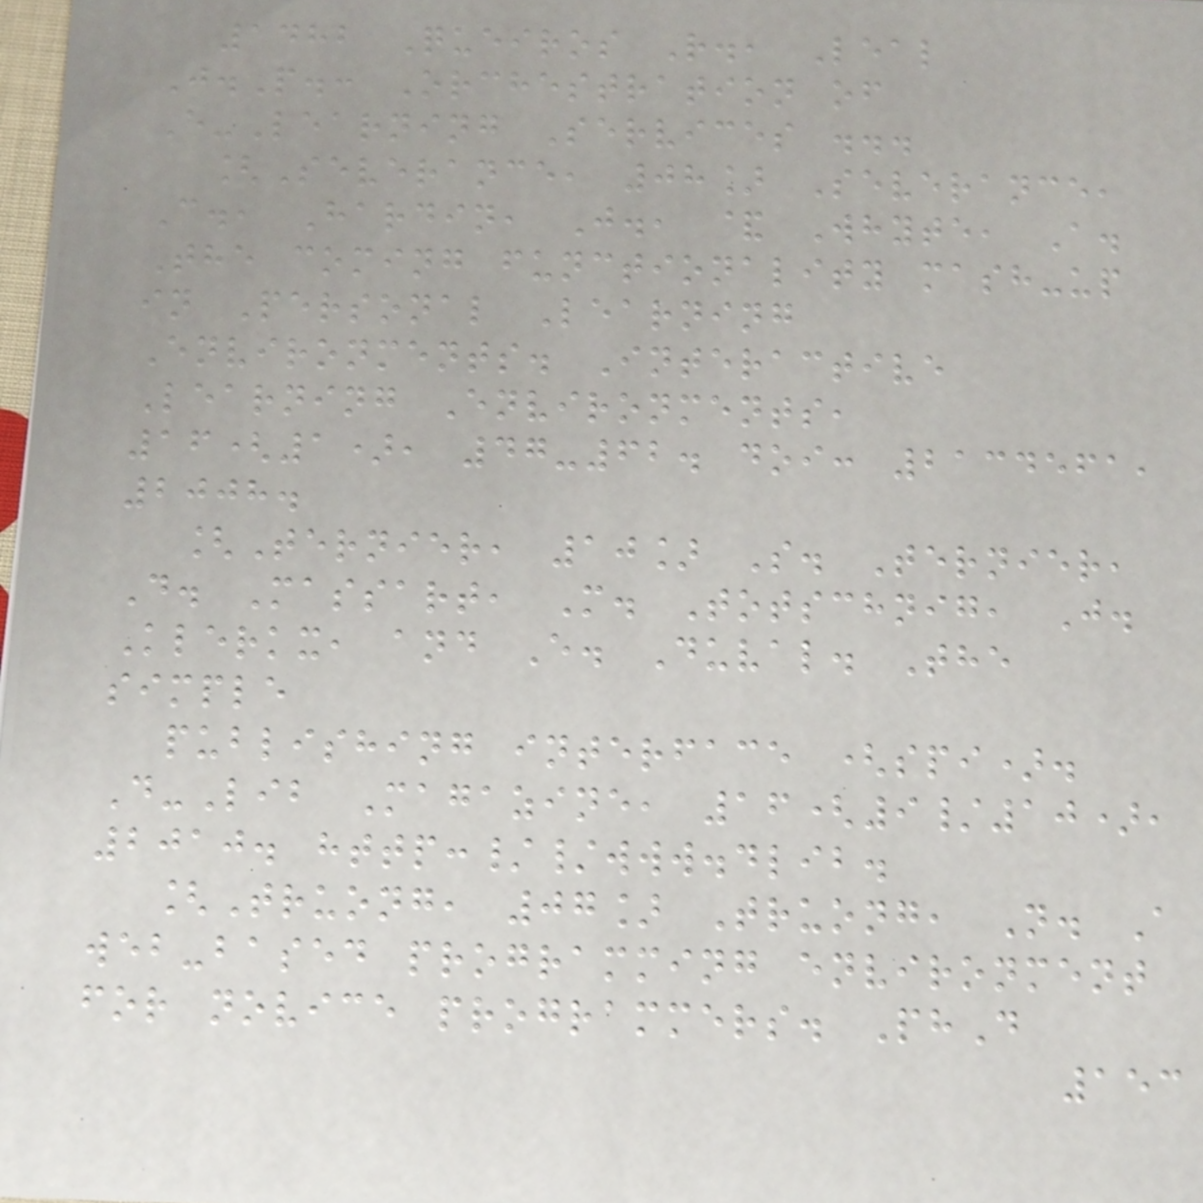1482 Queiros R., Leal
J.P.: Orchestration of
E-Learning Services ...
[Severance, 08] Severance,
C., Hardin, J., & Whyte, A.
The coming functionality mash-up
in Personal Learning
Environments. Interactive
Learning Environments,
16(1), 47-62. doi: 2134561,
2008.
[Ternier, 10] S. Ternier,
D. Massart, M. Totschnig, J.
Klerkx, and E. Duval. The
simple
publishing interface (spi).
D-Lib Magazine, 16(9/10),
2010. http://www.dlib.
[Truong, 07] Truong, N. A
web-based programming environment
for novice programmers. PhD
153
